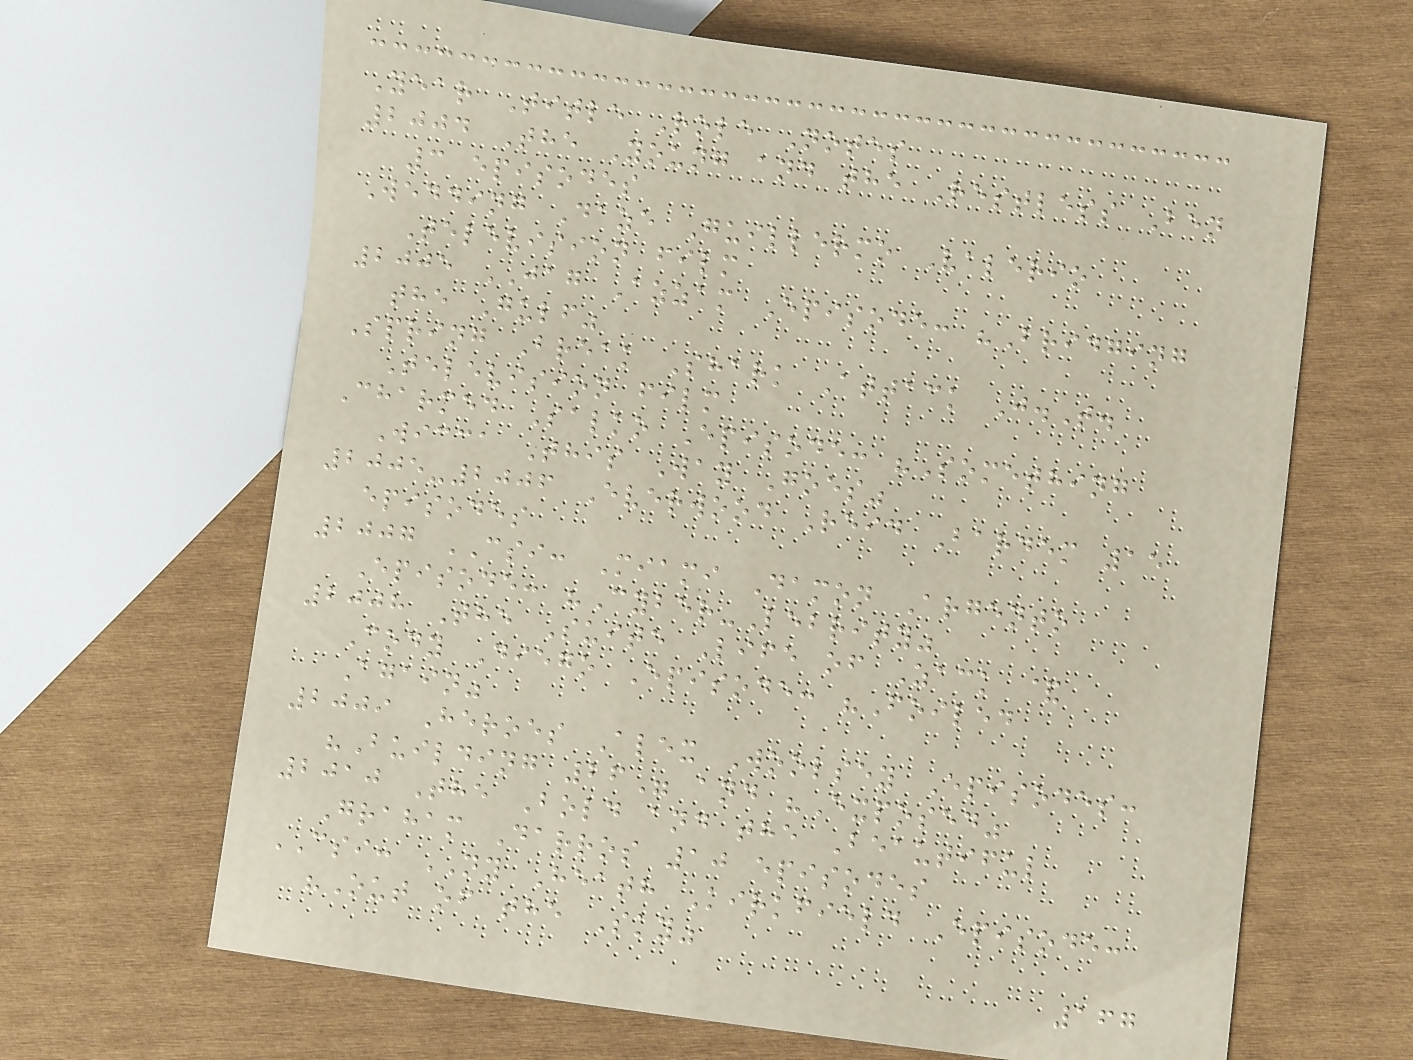Year Title Role Notes
2004 The Young and the Restless Ben
3 episodes
Wedding Daze Guillermo Valerio
Television film
2005 JAG Azzam Episode: "Bridging
the Gulf"
Spring Break Shark Attack J.T.
Television film
Charmed Salko Episode: "Something
Wicca This Way Goes"
2005-2006 Everwood Reid Bardem 15
episodes
2007 CSI: Miami Damon Argento
Episode: "Cyber-Lebrity"
2008 The Suite Life of Zack &
Cody Diego Episode: "Foiled
Again"
2009 Heroes Alex Woolsey Episodes:
"Building 26" and "Exposed"
2010 The Bold and the Beautiful
Graham Darros 10 episodes
CSI: NY Heath Kirkfield Episode:
"Out of the Sky"
167
